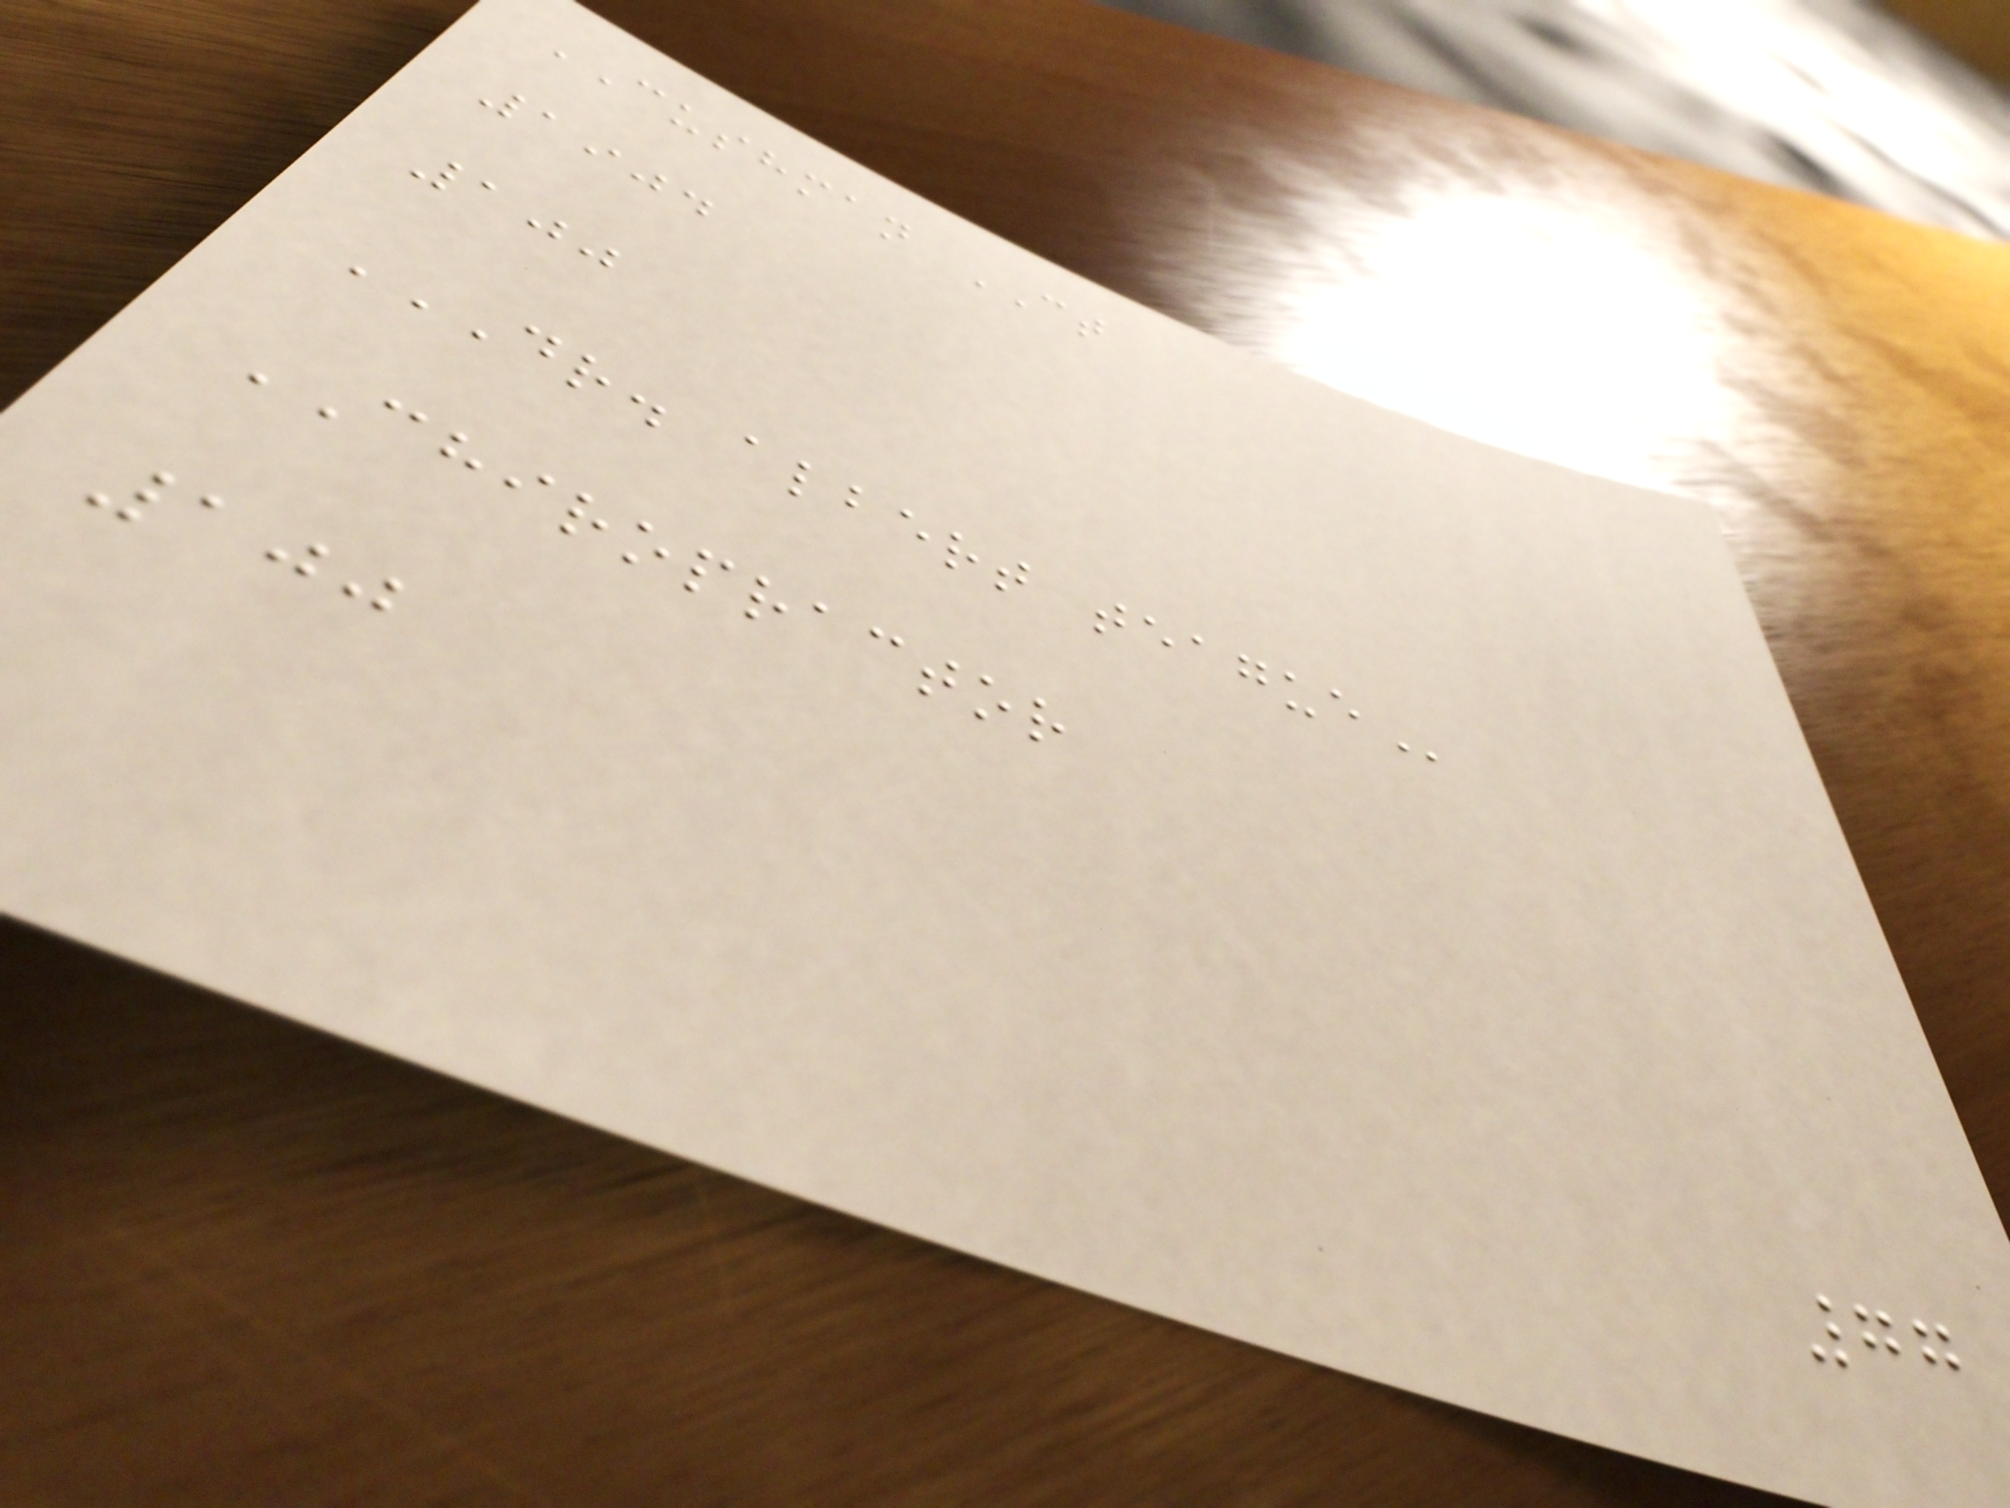CUSHMAN CT
1904
100
DR. ALBERT TEAGUE
CHIROPRACTOR
100
77
